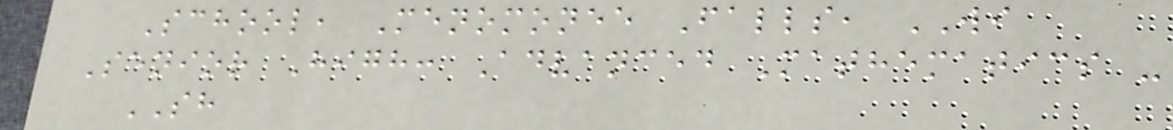School, Menomonee Falls, WI
Senior High: Advanced Mathematics -
SH
